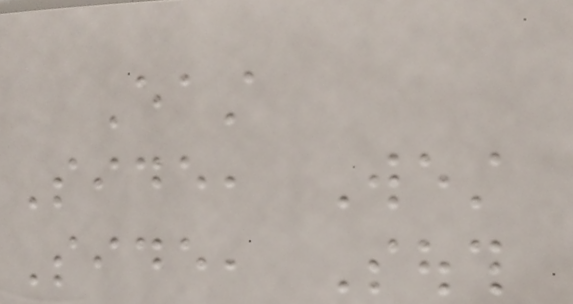East
Side, West
Side, South
